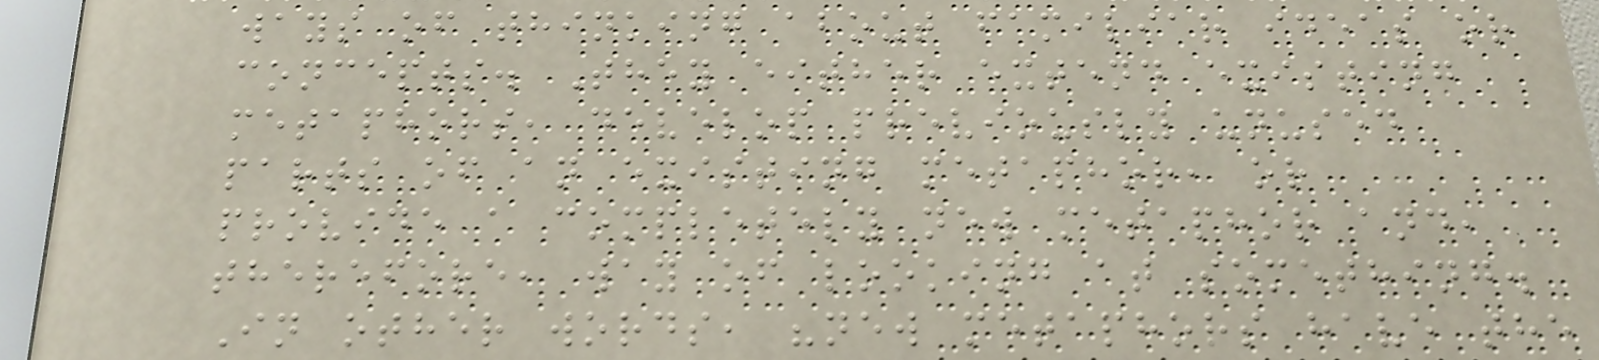ways of thinking about familiar ideas or
concepts. They either extend existing
metaphors, develop previously unused
parts of an existing metaphor, or
provide a completely new metaphor and,
therefore, way of looking at something.
In other words, "new metaphors have the
